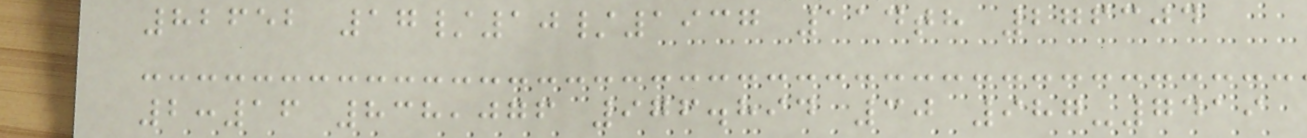82652 17/10/1937 114th 276304
2:16 838,076 976.894 30 987-7419
